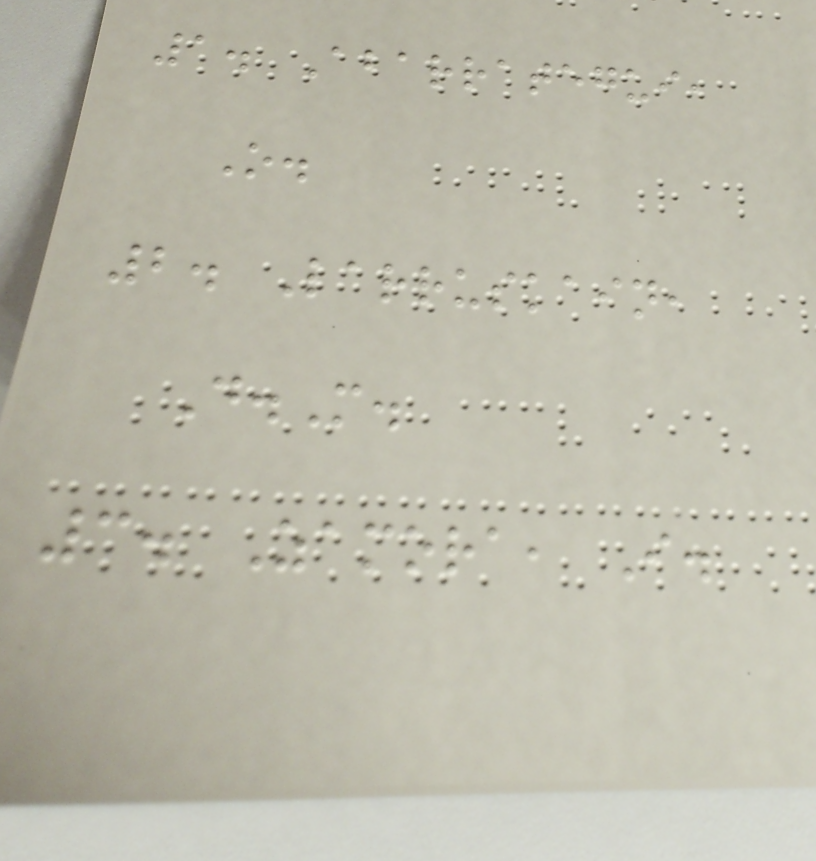1. Abarrategui,
O.
2. Larruskain,
D.M.
3. Zamora, I.
